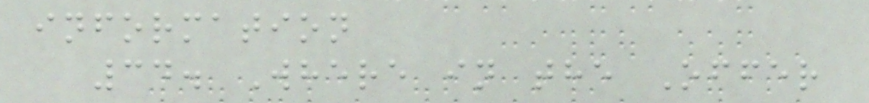information
34. Where in the Offer
